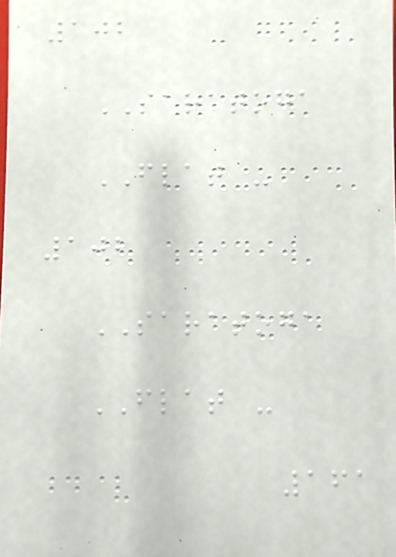102
SARATOGA
FLAT -
102
SARATOGA
FLAT -
161
